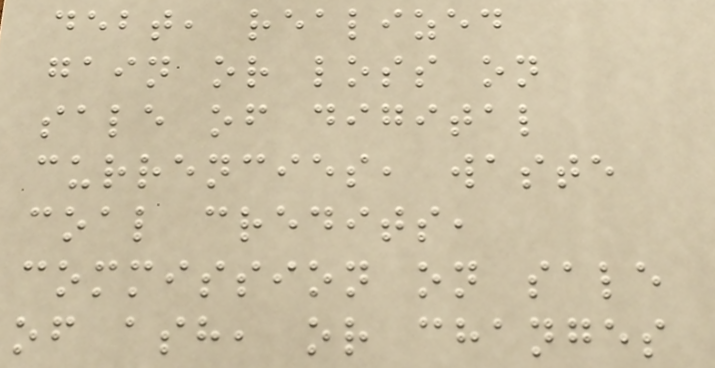debt, realized
gain or loss on
sale of digital
currencies, waste
coal credits,
commission on sale
of ash, or changes
